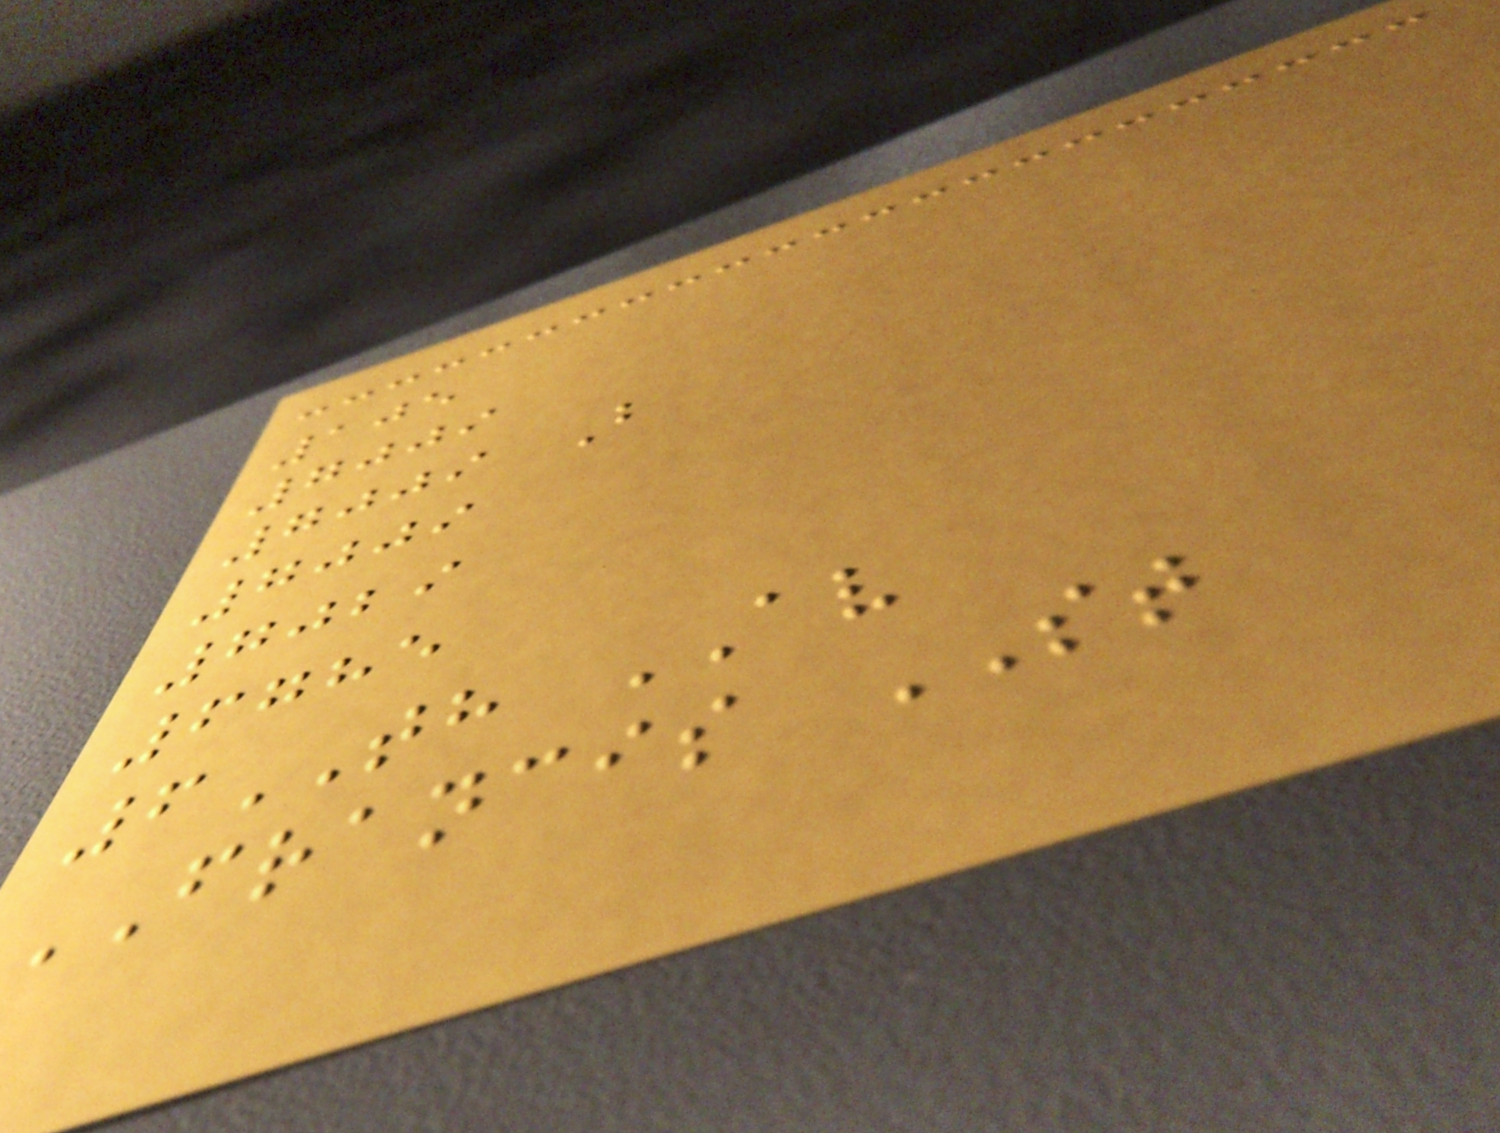105
7009
7009 B
7009
7029
6785
6TH AV
FRANCIS ST
